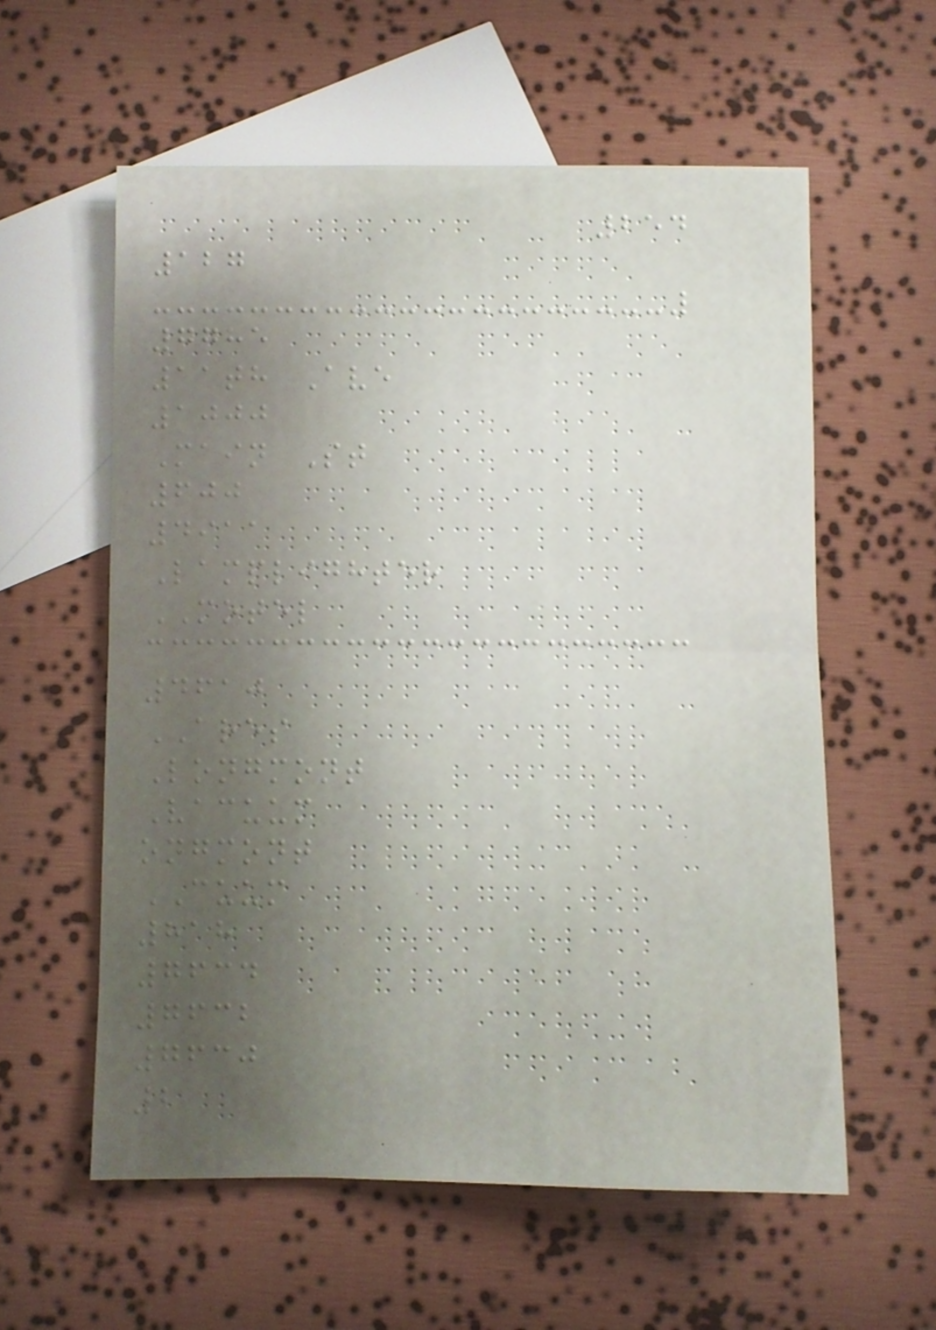254
127
7785
11th Ave
1000
Main St
600
4911
Lamplighter
MOTEL
4610
ARES
Longmont
Vacuum
ongmont
CUUM
818
7634
7632
7630
2
